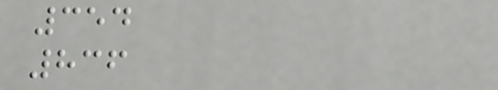354
836
